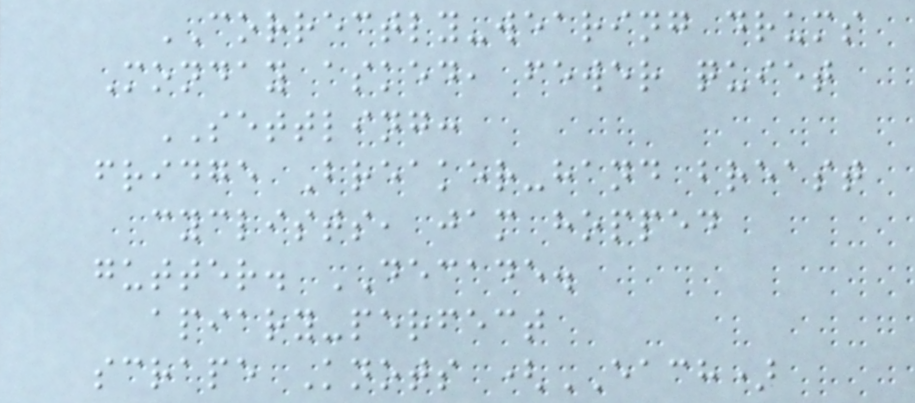CORRECTLY-wearing drums
Monday asked, fewer quiet
SETTLING:
fridge Breaker-hand breast
cyclists, jam hopped
gutter. DECADE.
apiary-perfect
scrape Knots (EACH)
